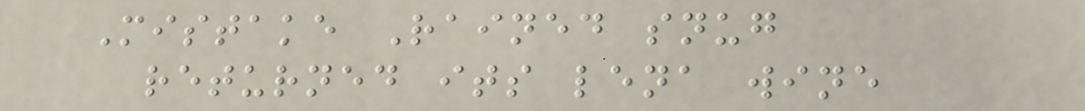Mistake Rained snug
returned its lena wine
